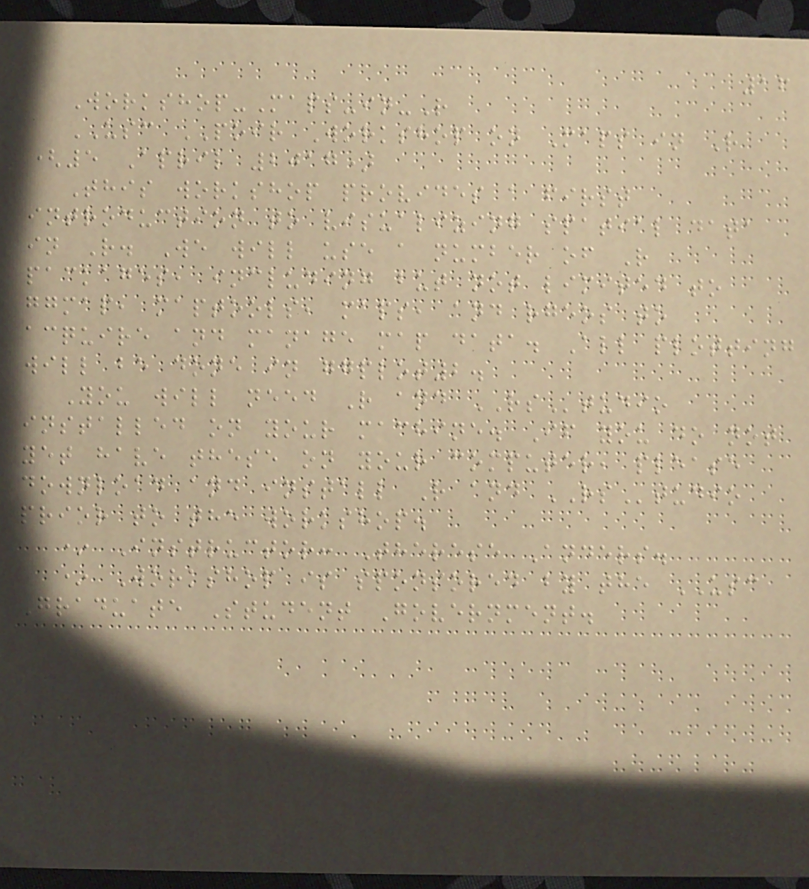16
Workshop-Maps-in-R
USC POIR Workshop on Maps in R
(5 April 2017)
This workshop provides a first
introduction to visualizing spatial data
in R. We will use a number of R
packages, including but not limited to
ggmap, maptools, maps, and rgeos to
acquire and manage map data. All plotting
will be done in ggplot2.
You will need R and RStudio
installed on your machine. If you do not
yet have these on your computer, please
download and install R and RStudio
prior to the workshop.
* Instructor: Therese Anders.
* Workshop is sponsored by the USC
Graduate Student Government.
